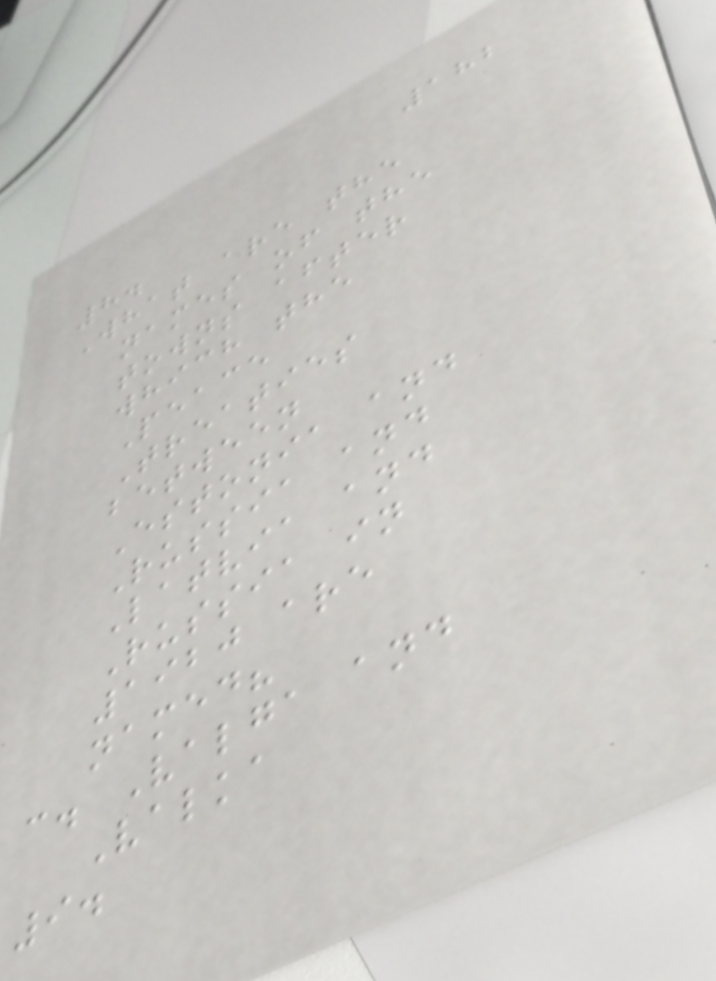182
8.
What are the
names of the
towns after
which the
Peace
Treaties
between
Estonia and
Russia and
Latvia and
Russia in
1920 are
named?
c. Valga and
Valka
9.
